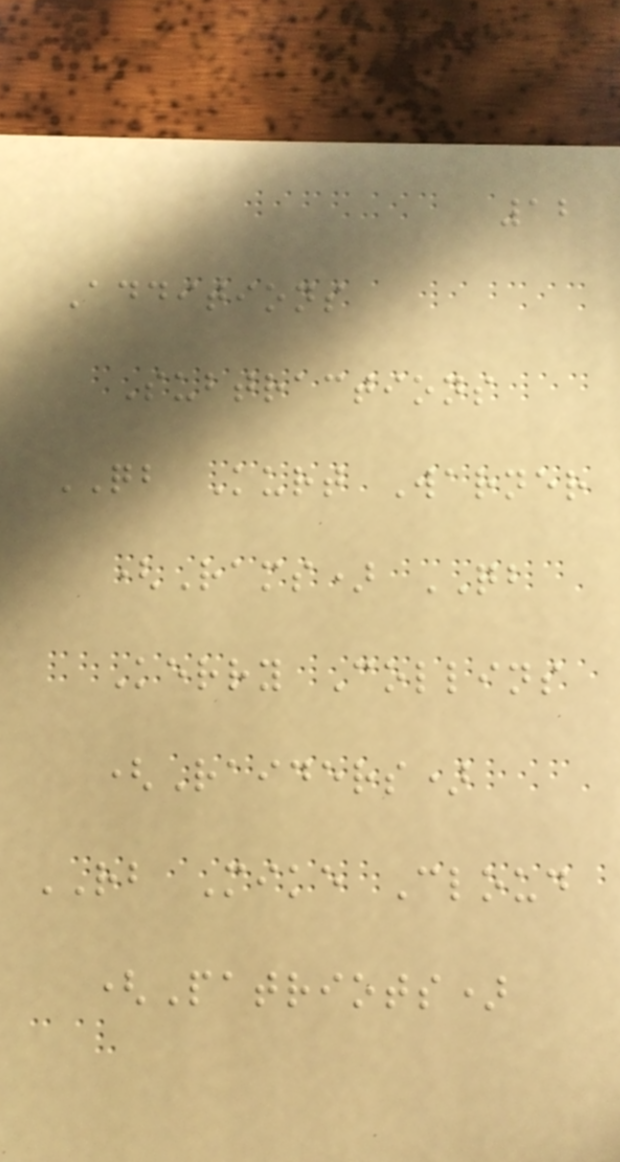12
Additions
Subtractions
QB Kurt Warner
(Rams) QB
Kerry Collins
(Raiders)
RB Mike Cloud
(Patriots)
